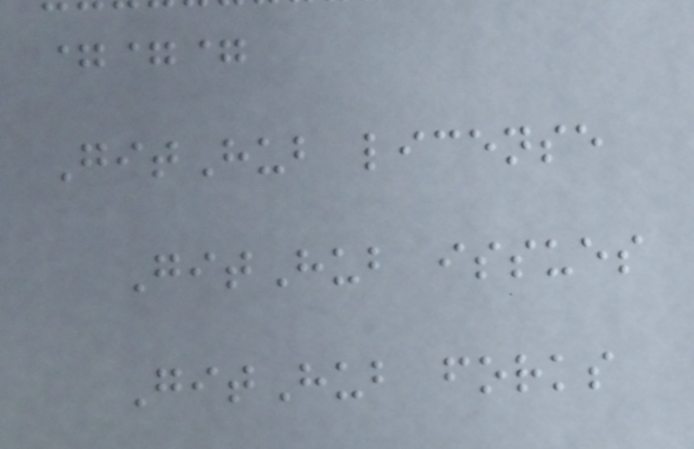===
GitHub license
GitHub issues
GitHub forks
